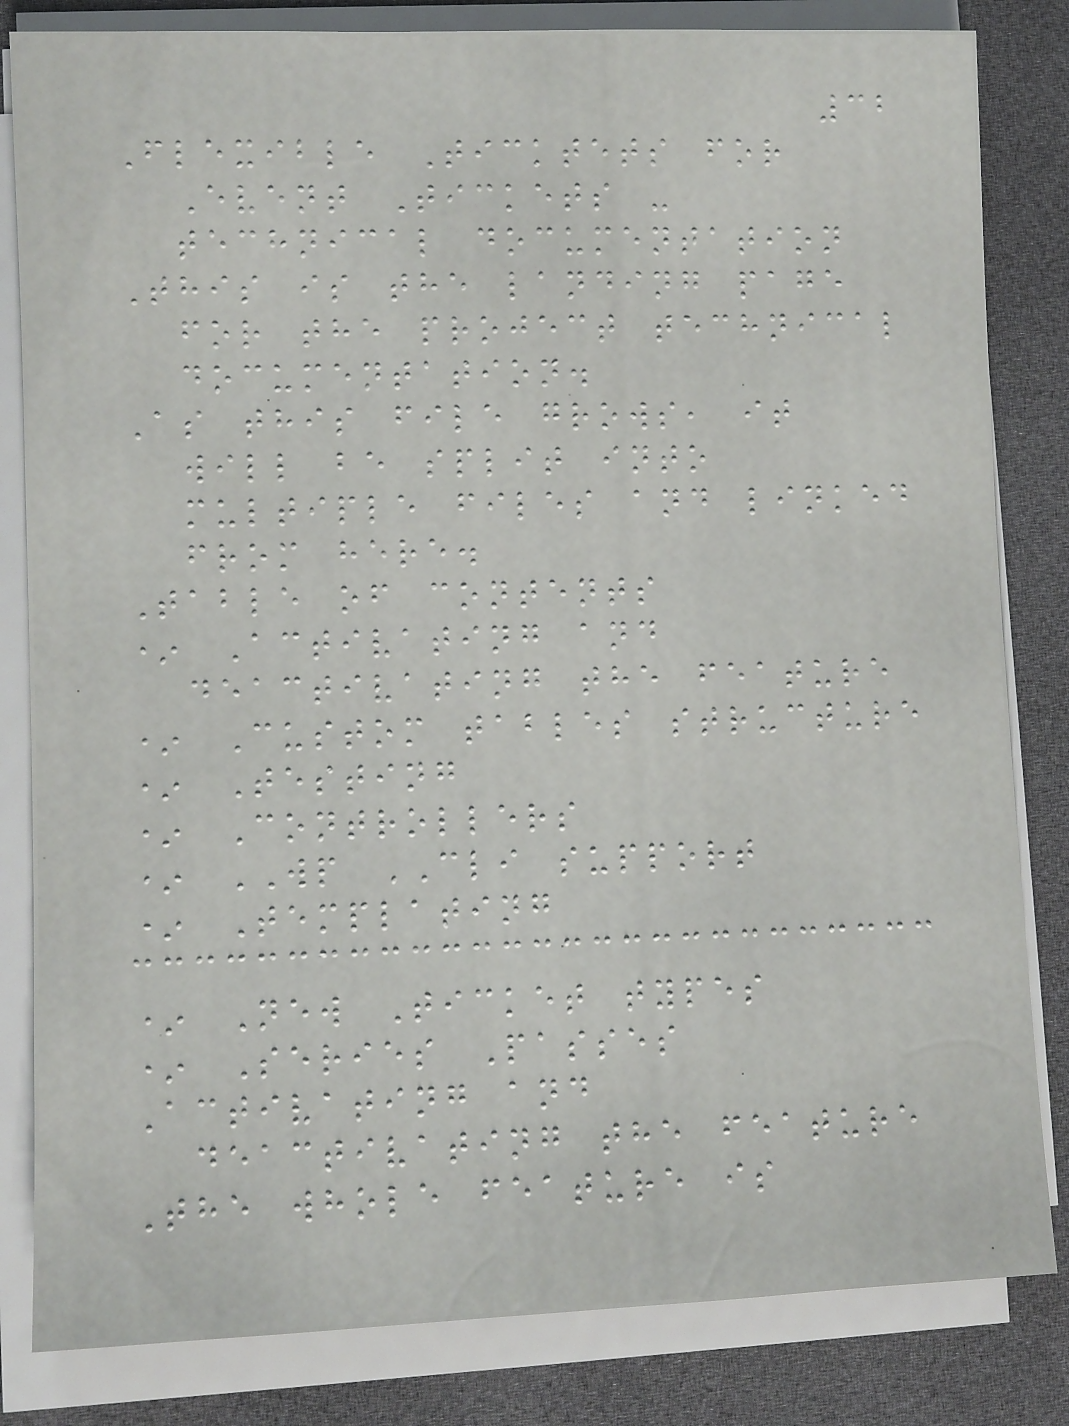32
Flexible Ticktets for
Event Tickets -
technical documentation
This is the landing page
for the project technical
documentation.
As this file grows, it
will be split into
multiple files and linked
from here.
Table of contents
* Activating and
deactivating the feature
* Custom tables structure
* Testing
* Controllers
* WP CLI support
* Templating
* New Ticket types
* Series Passes
Activating and
deactivating the feature
The whole feature is
